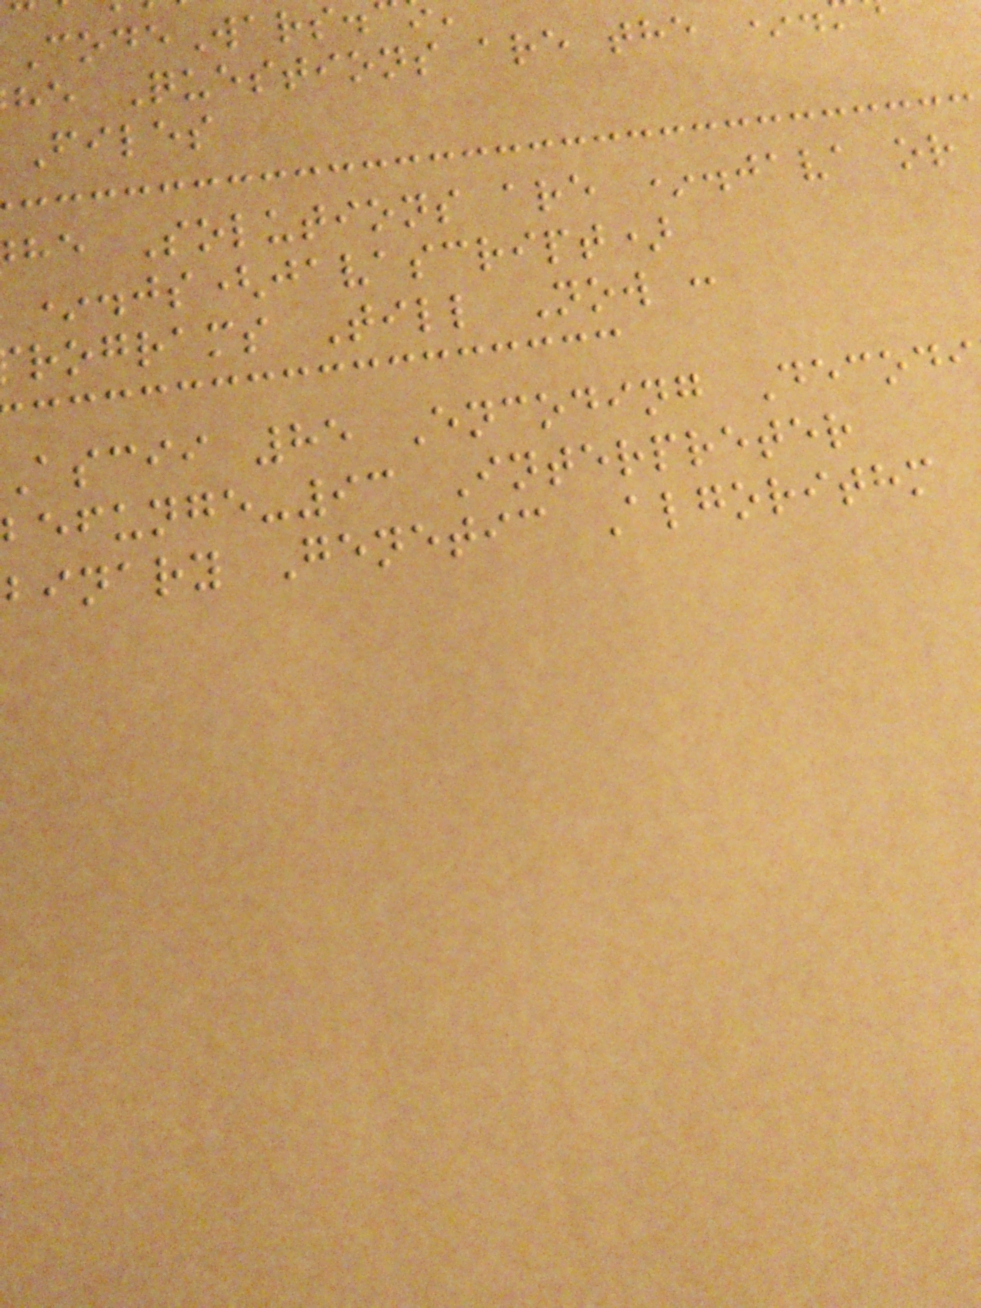CodeWars.
he Questions are the *
Files
he Solutions are *.java or
*.js(javascript)
rograms Till Now :
ascii 85 Encoding Decodi
befunge-93 Interpreter
binary Genetic Algorithm
